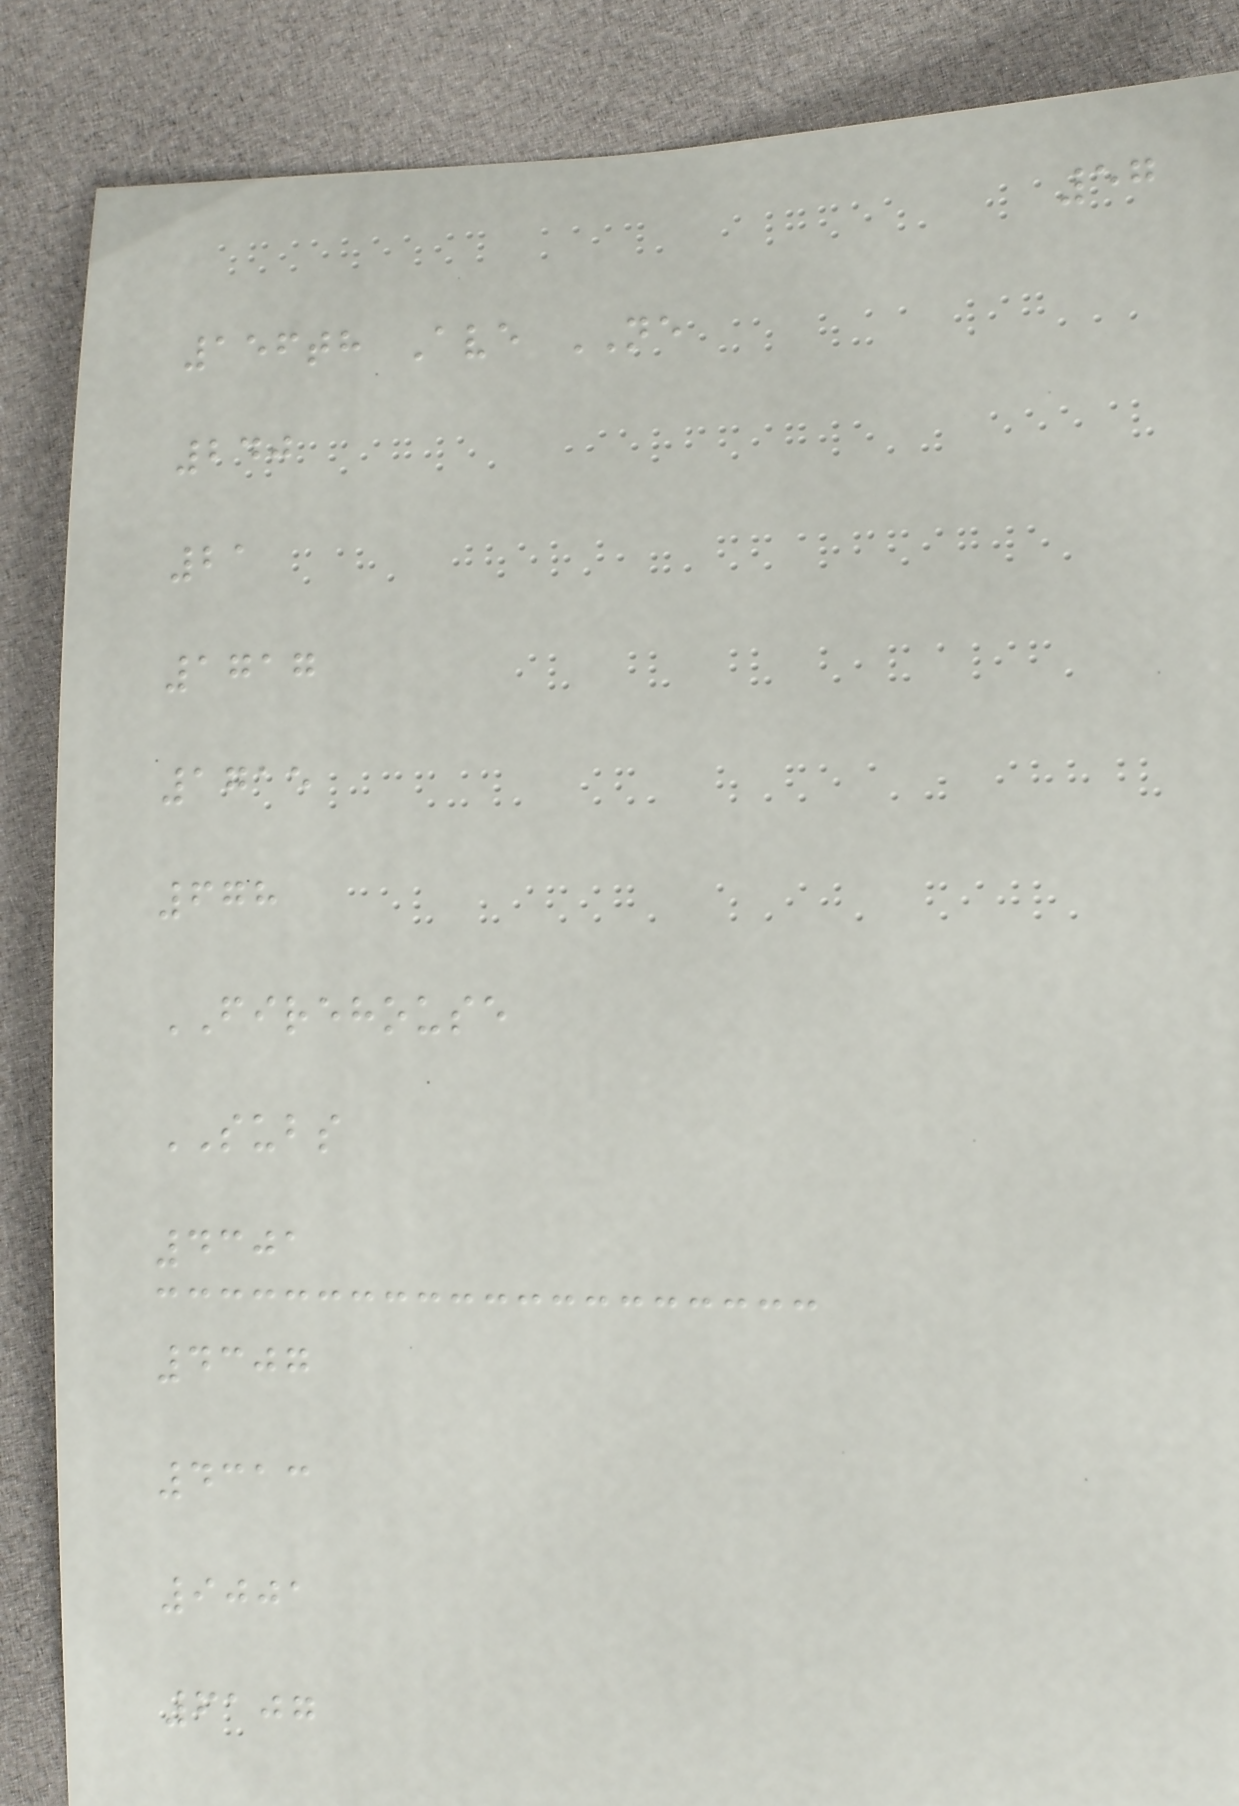57
156th Ave NE
240
21
1717
1715
678
FIREHOUSE
SUBS
4301
4307
4313
9001
6107
